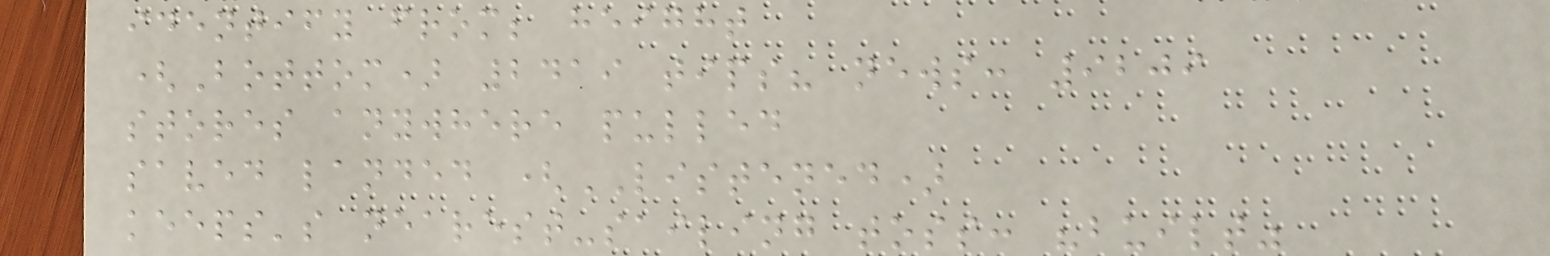identify from; height
(Bottom) 2419 tips? news: 9209
stores anywhere pulled
saved landed (LISTENED)
keeps's nearest-sailing toss: "built"
